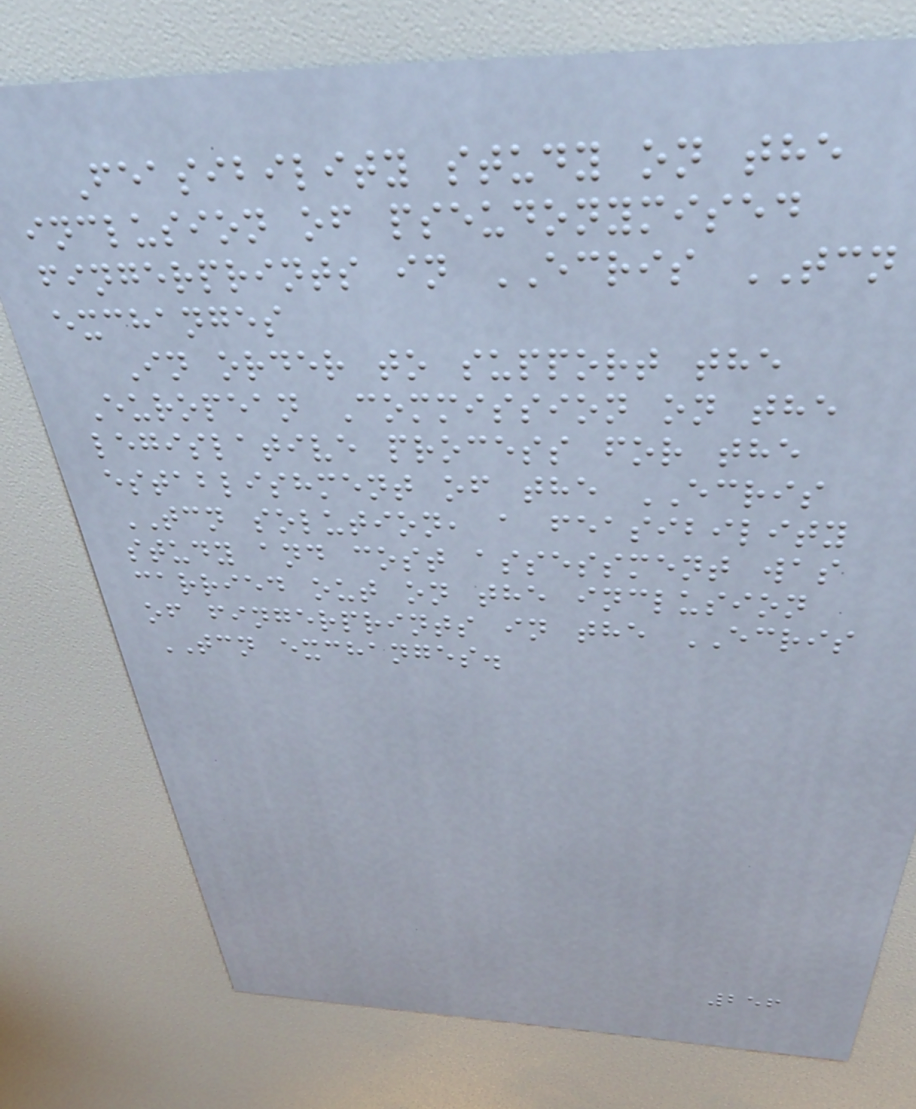Feasibility study on the
inclusion of pseudonymised
fingerprints in ECRIS TCN
exchanges
In order to support the
European Commission on the
legislative process for the
establishment of the ECRIS
TCN solution, a feasibility
study and cost assessment was
carried out on the inclusion
of fingerprints in the ECRIS
TCN exchanges.
256
